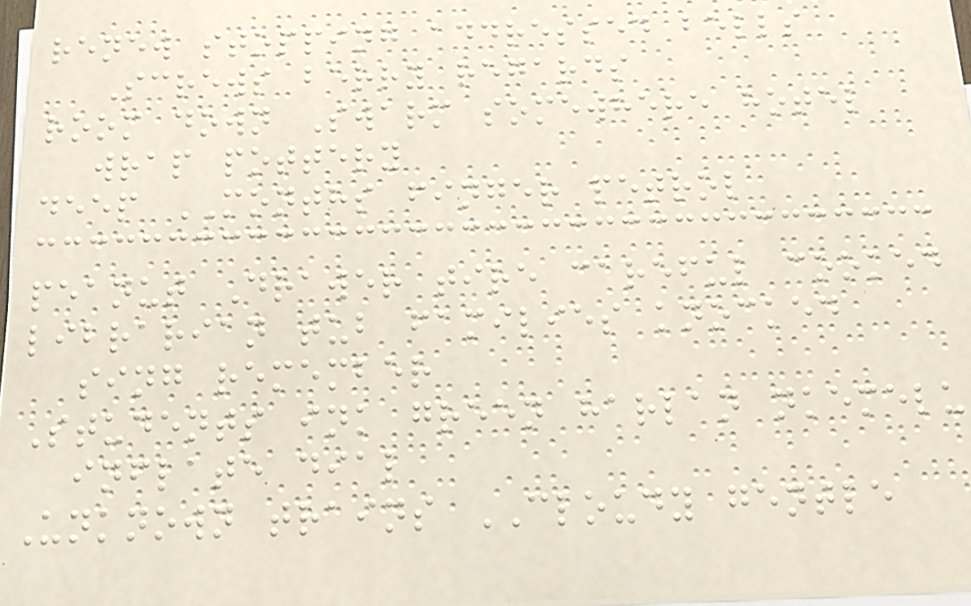renew stopping addressed bells
Screws berry regards
room down Swarm somewhere hotel
wrap pottery
deep MONTHS finger petrol
peanut Drawer tire careful cooked
librarian tub families knocked
sing remember
Students ink green harlan nkemelu
inflate dial
Unknown trains CLOUDY gentle
